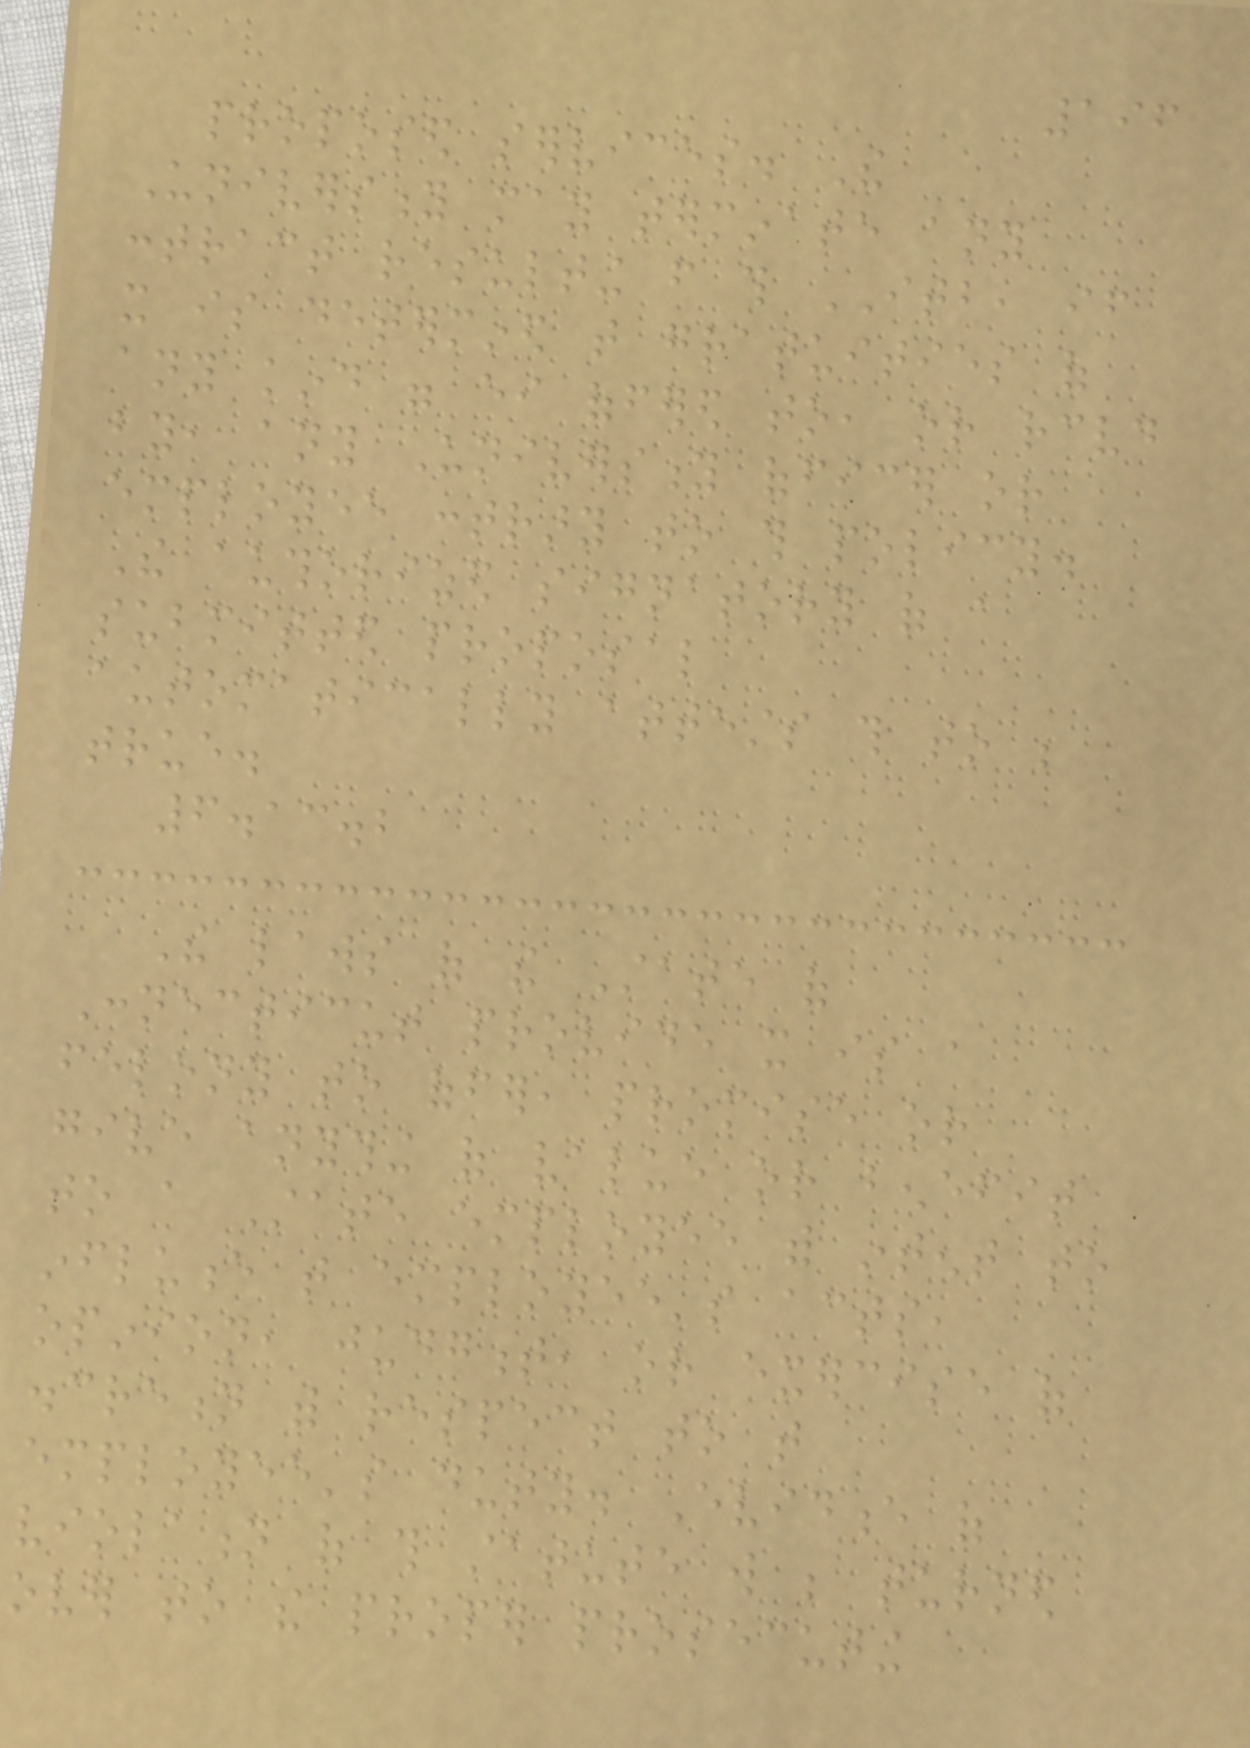196
proposed services. The
University may terminate any
contract resulting from this ITB, if
it is determined that gratuities of
any kind were either offered to, or received
by, any University officer or
employee contrary to this policy.
The authorized signatory of a
submitted proposal
automatically attests this to be
true.
6.13.2
The laws of the State of
Connecticut provide it is a
felony to offer, promise or
give anything of value or benefit
to a State employee with intent to
influence that employee's acts,
opinion, judgment, or exercise of
discretion with respect to that
employee's duty. Evidence of
violation of this statute will be turned
over to the proper prosecuting
